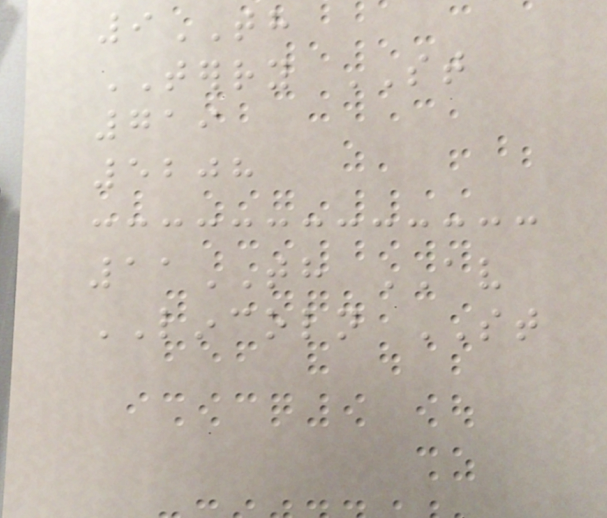9TH
TERRY ST
719
5208
11TH AV
LINCOLN ST
